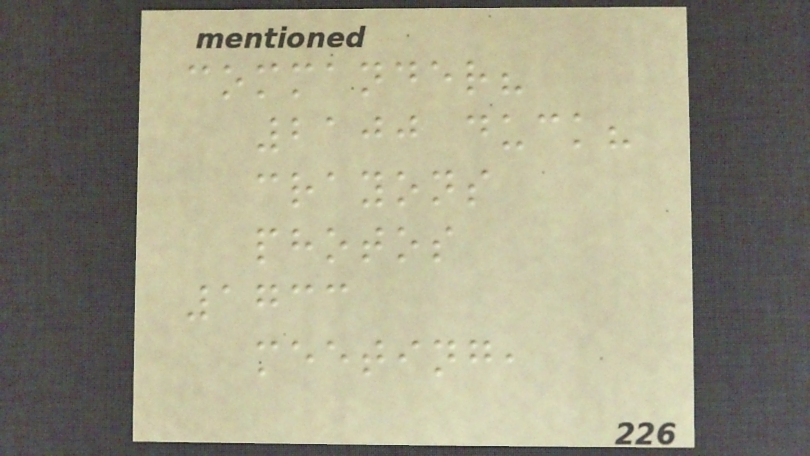commander?
2100 duck?
crayons
photos
1733
meeting,
